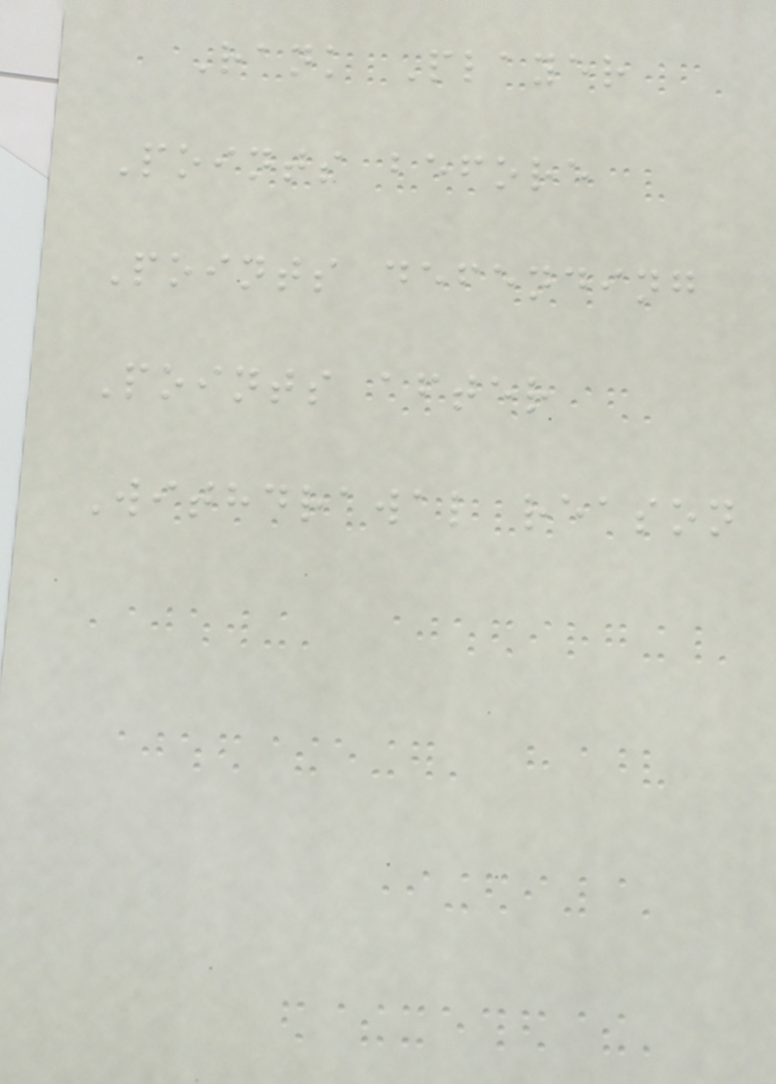Rank Player
Points before
Points defending
Points after
Withdrawal reason
